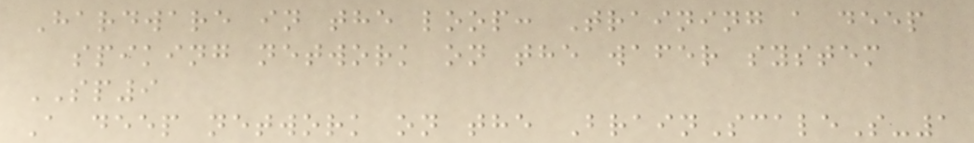Hardware in the loop: Training a deep
spiking network on the wafer system
SP9
A deep network on the BrainScaleS-1
